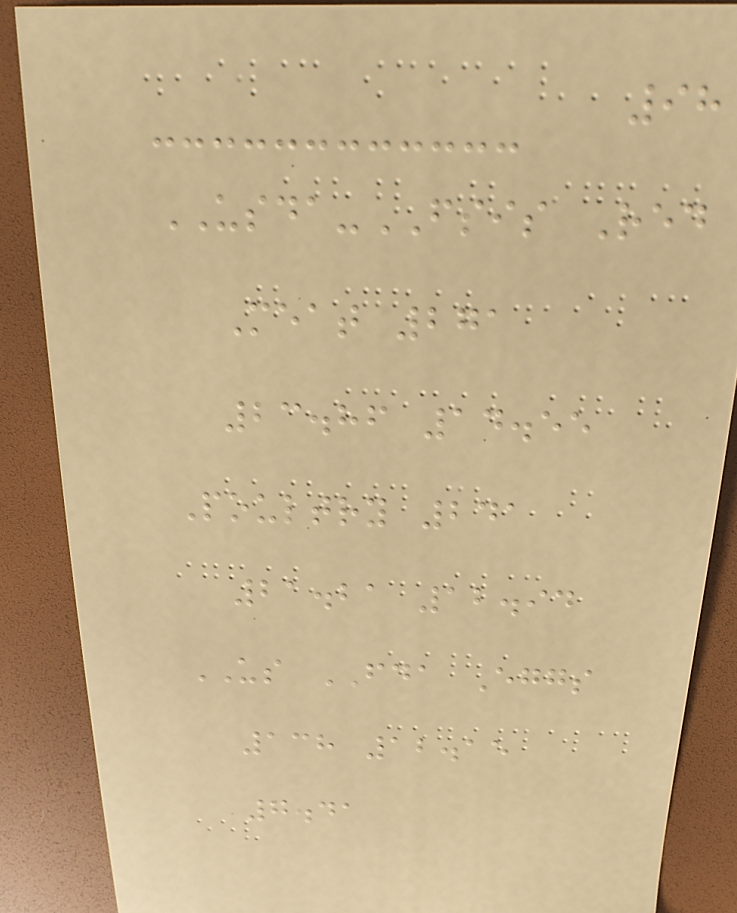98
USDA-FSIS Red
Meat 271
23.86 14.55
Poultry 241
21.21 12.94
US FDA Eggs
138 12.15
7.41
